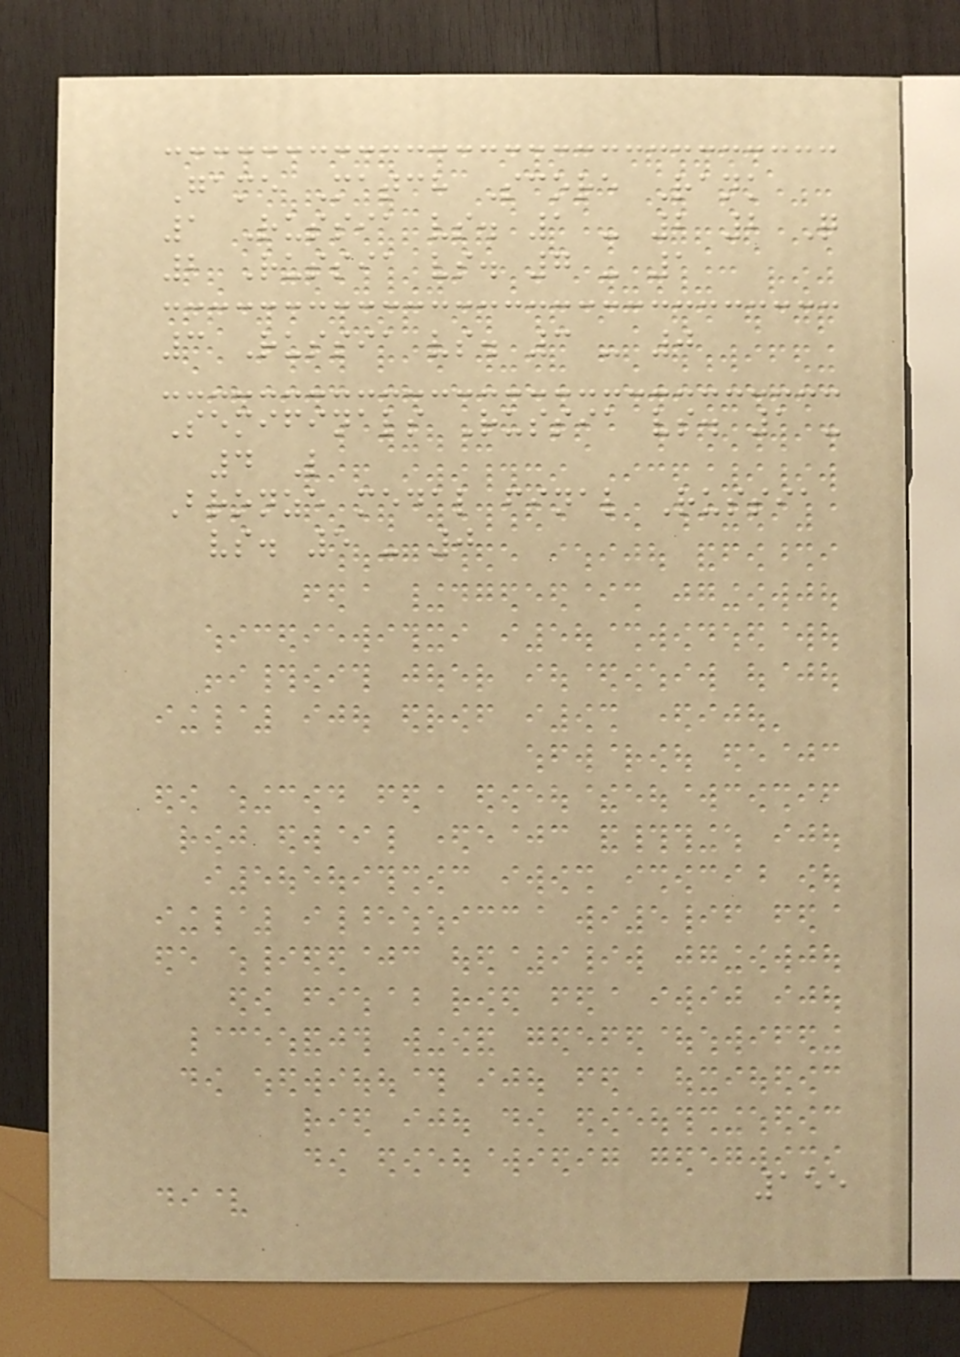Game Match Score Rank
1 Russia vs. 1 - 2 2 Q
2 Russia vs. 7 - 1
3 Russia vs. 3 - 0
Semifinals Russia vs. 1 -
4 L
Bronze medal final Russia
vs. 5 - 0
155
